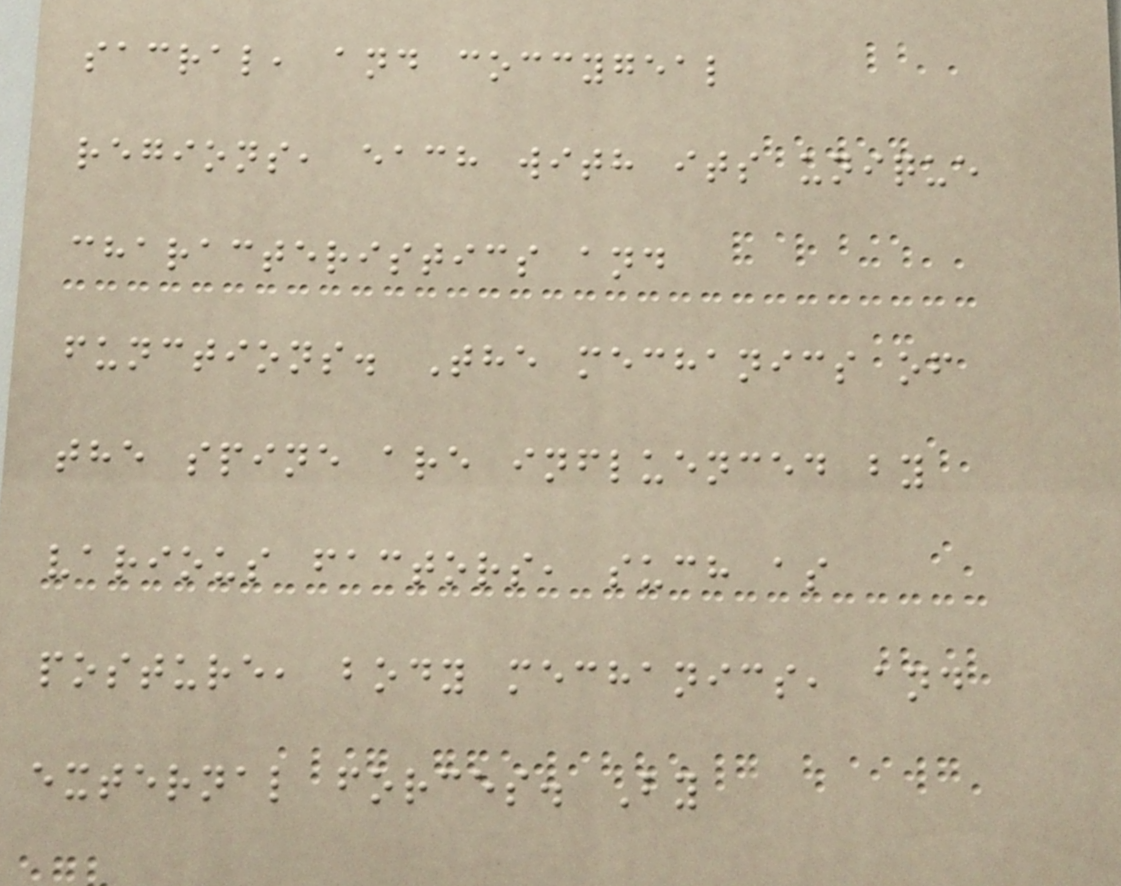sacral, and coccygeal
regions, each with its unique
characteristics and
functions. The mechanics of
the spine are influenced by
various factors, such as
posture, body mechanics, and
external forces. By
